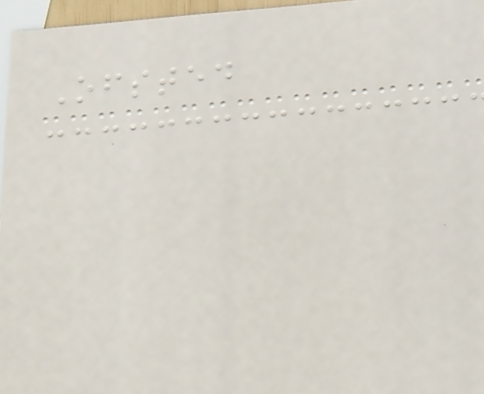Ofsted
